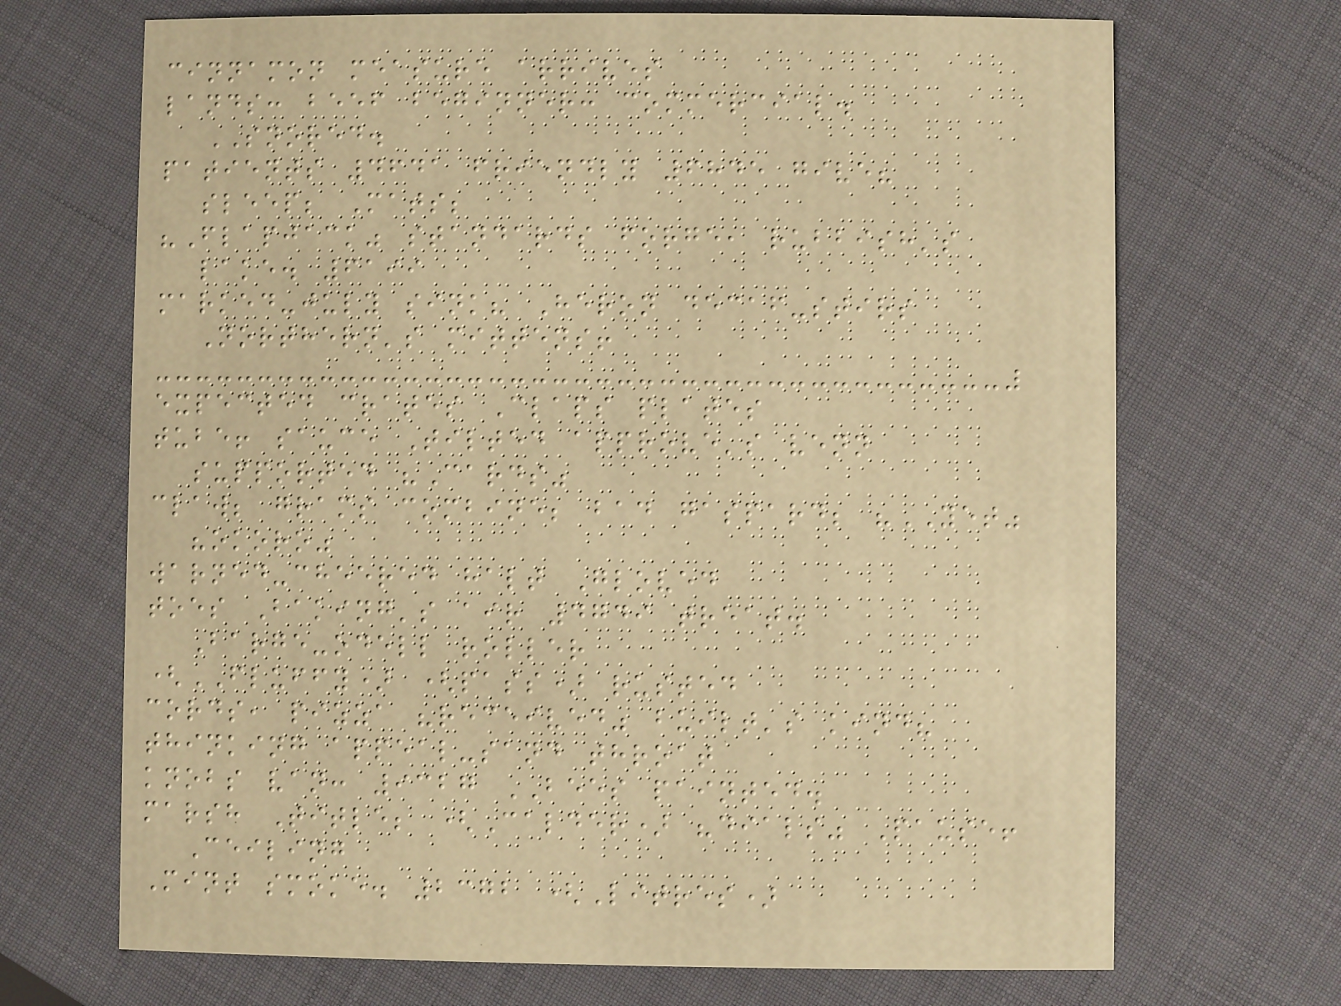cinnamon measure arrives
lands: beef beginner: commercial.
SNORED.
patients 4641 friendly 6845 give?
sleep; Mats;
"Flapjack" standards forge, rubbish's
lake. 6199
marked-july sink? Heron decaf-stirs
Northern's mittens!
expected crates Claps plates
tube! sauce Tilted approve's venn
supported "Cards"
claw; grams combine; bad gaspard; "YET"
"okoro"
warned-cheered halt Gloved
toes Baking's air 4749 treat.
Barge-odell roller
(FLUFFY) (pass) rusted
cords, pizza "received" built's kind?
thinking appeal-sand throat
knobs van: 9327 BEES painted.
marsh Title; (Calder) "dials" Pause!
Ceiling
Mint smoke. 2372 (Litres)
